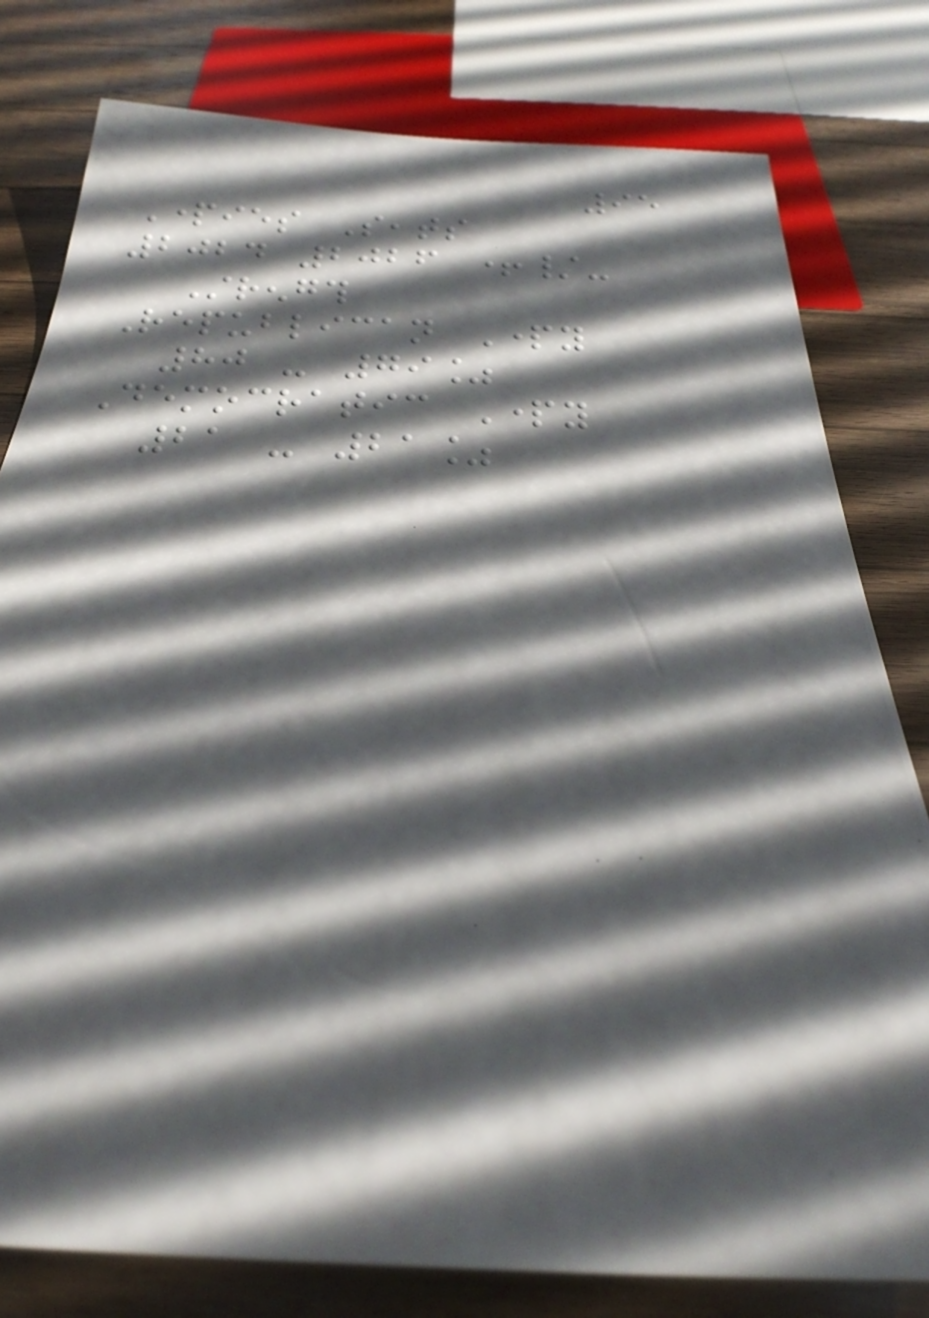95
Parties Seats
2024 2026 +/-
Strength
Republican Party
80 - 79%
Democratic Party
21 - 21%
